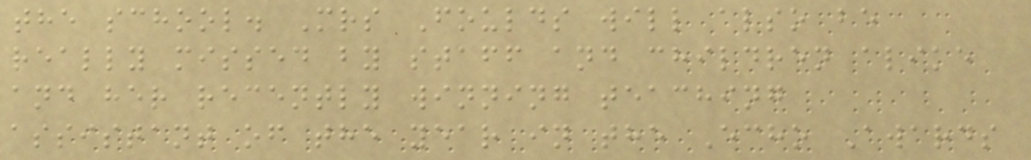the school. Mrs Foulds will also be
really missed by staff and children alike
and her recently winning teaching
assistant of the year in the Echo Awards
